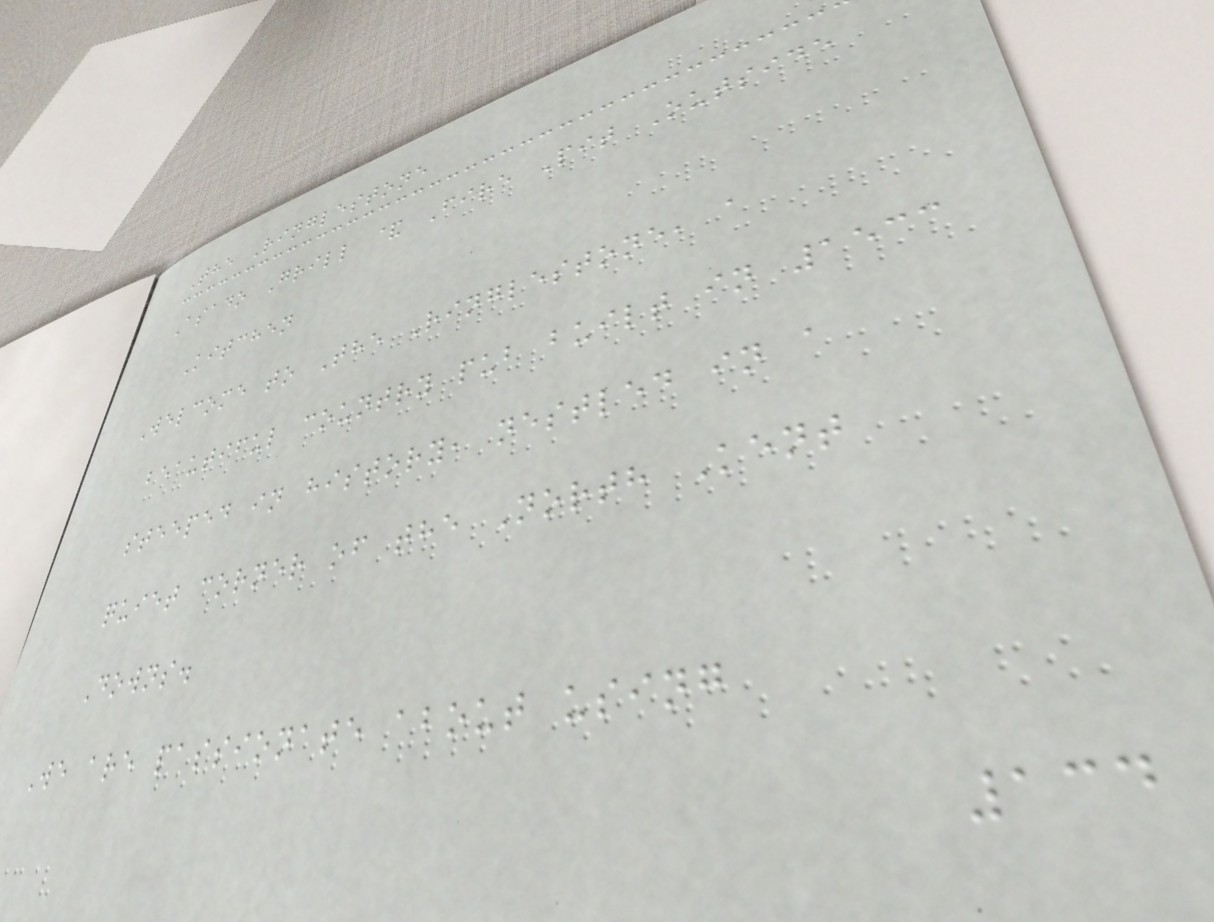The Ringlestone
Asado Grill & Fire Pit Outside
Kitchen
Welcome to The Ringlestone, a
beautiful country pub built in 1533
steeped in history, nestled in a
quiet corner of the North Kent
Downs.
We are passionate about using
134
